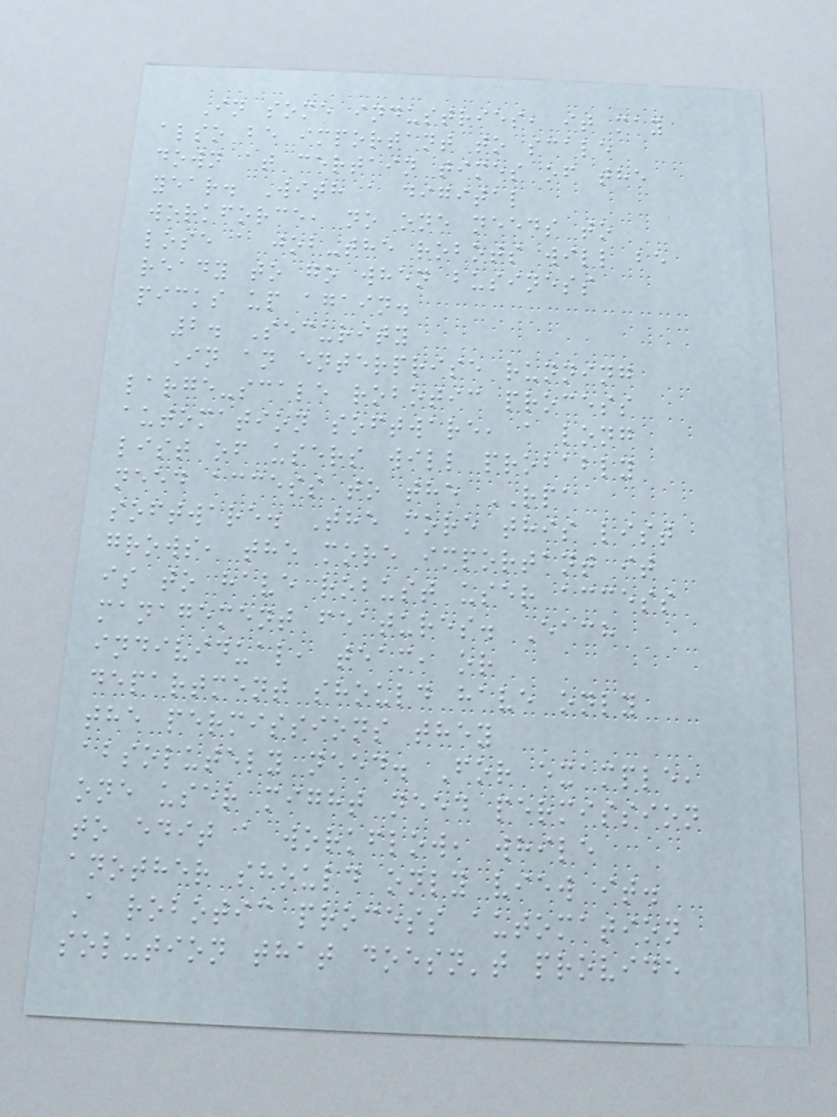In some industries, it may
also be important to scale
down at certain times of the
year. With a digital
workforce, no one needs to
lose a job-the robots will be
ready to go when business
picks up again.
2. Security
In an enterprise running
large-scale robotic process
automation software, a long
list of users will probably
need access to the RPA
software. The more this list
grows, the more important it
is to have robust user access
management features. Each
individual, team, or
department should have only
the permissions they
absolutely need. For example,
one user might need permission
to edit a workflow, while
another should only view it.
A robotic process automation
solution that doesn't provide
